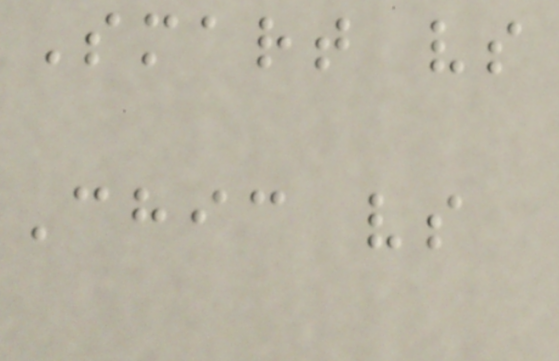Smart vs
Chic vs
